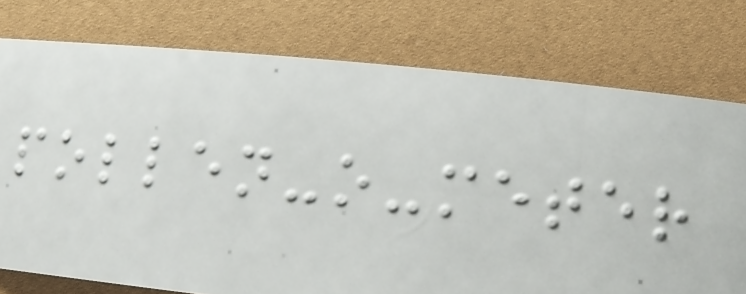pollen-o-meter
